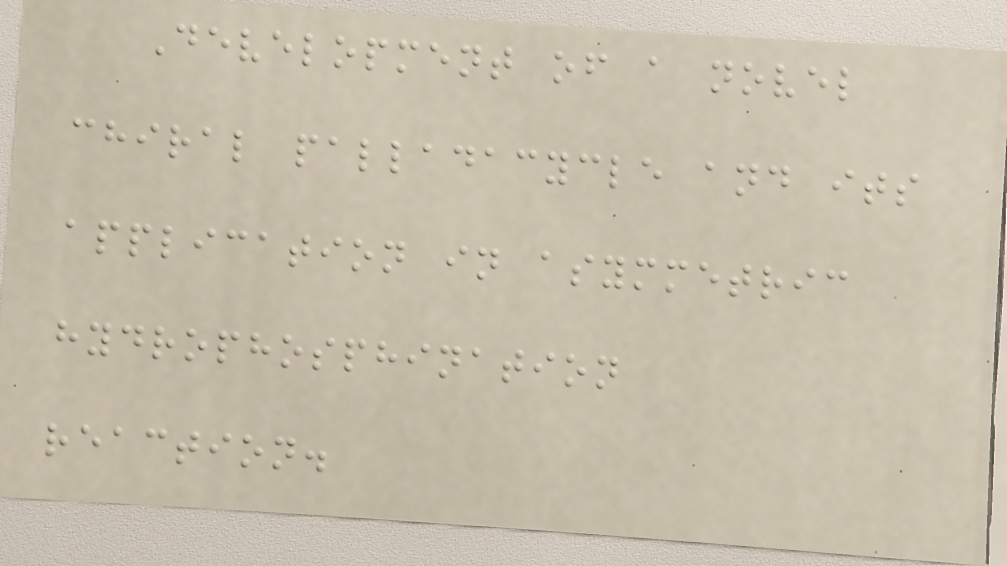Development of a novel
chiral palladacycle and its
application in asymmetric
hydrophosphination
reaction.
